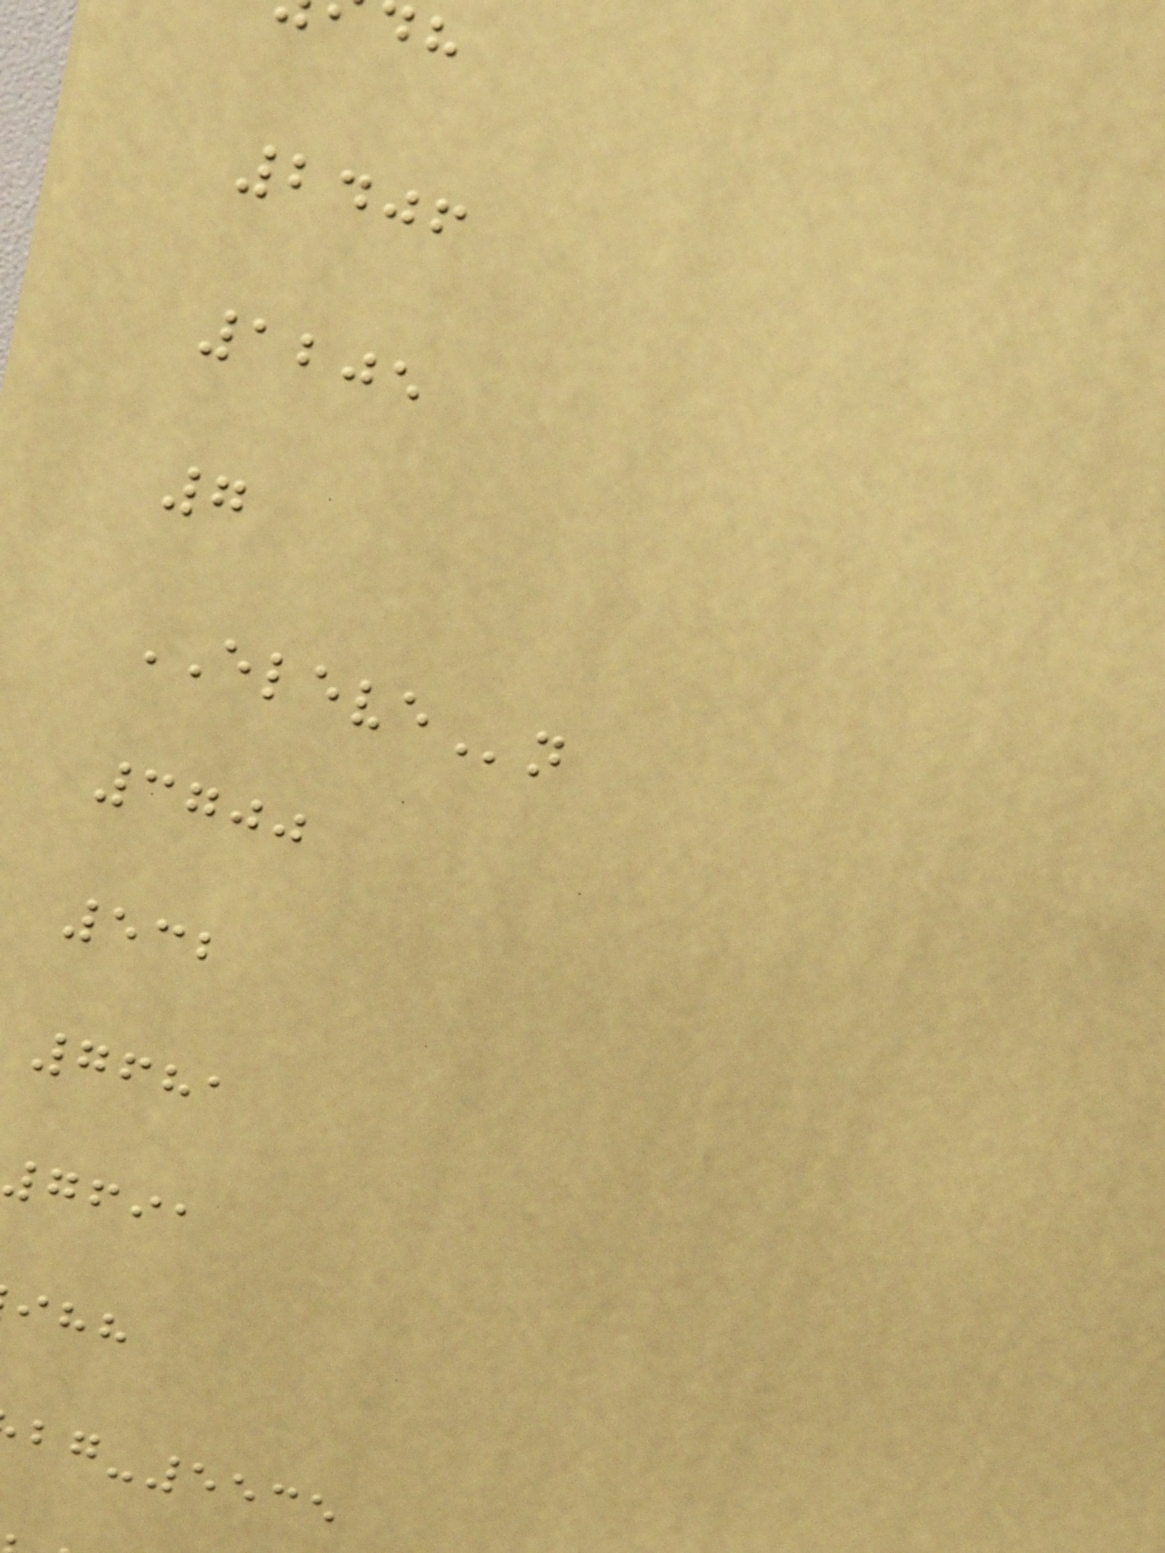2406
1205
7
ELEVEn
3700
532
7681
7691
-5535
